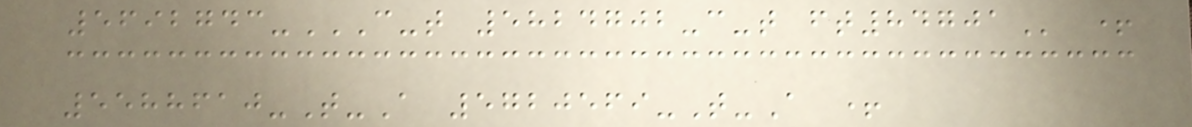5692743-C-T 5824702-C-T FT84701 +
5588610-T-A 5720569-T-A +
